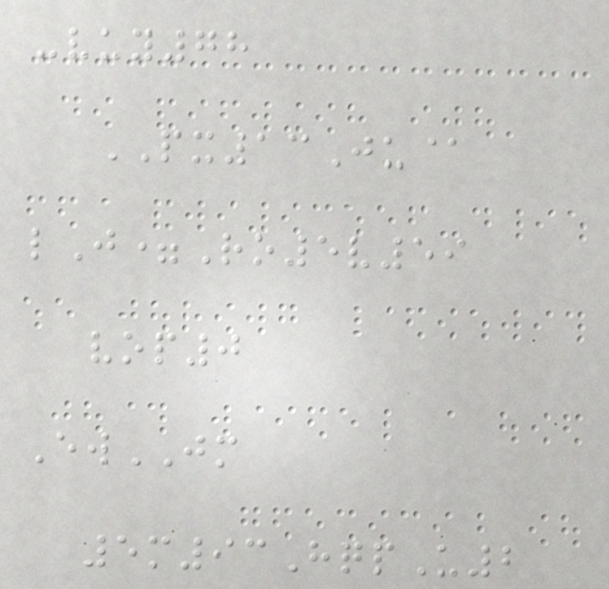-vuy78
PX13Ju@
lJ=Ro5v59
vop0
EwJM
5m93HqpU2
